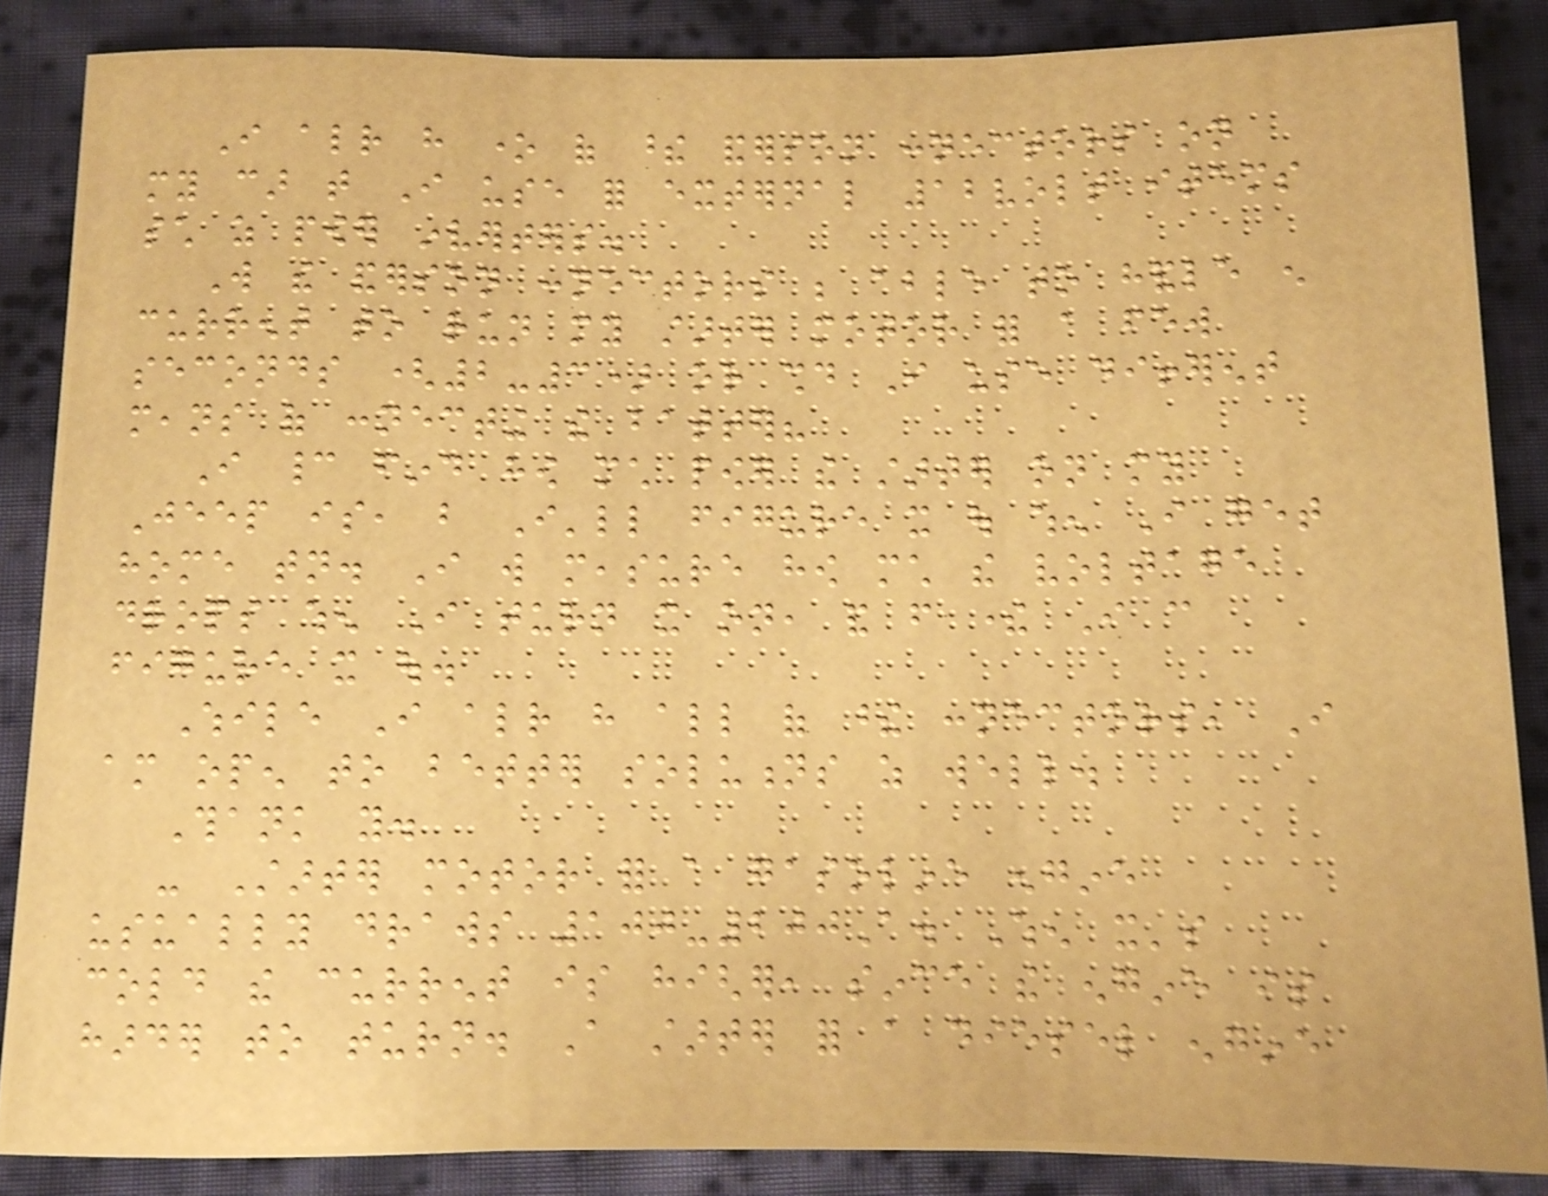I already have one of these anderson connectors on
my car that I use for external 12volt items
such as power inverters.
Will the anderson connectors be able to handle enough
current to run my starter motor for a few
seconds (2-3) or should I use different
means of connecting the batter?
I cannot find how much power the starter on my
Jeep is, but I'll figure it out when I get
home tonight. I will measure how much the voltage
drops when I turn it on, and from there I can
figure it out.
While I already have all of these connectors, I
am open to better solutions as well.
Thank you.
- Starter motor for a gasoline engine
usually draws 100-200A. When it's
cold the current is higher, since the engine is
harder to turn. A starter for a diesel engine
